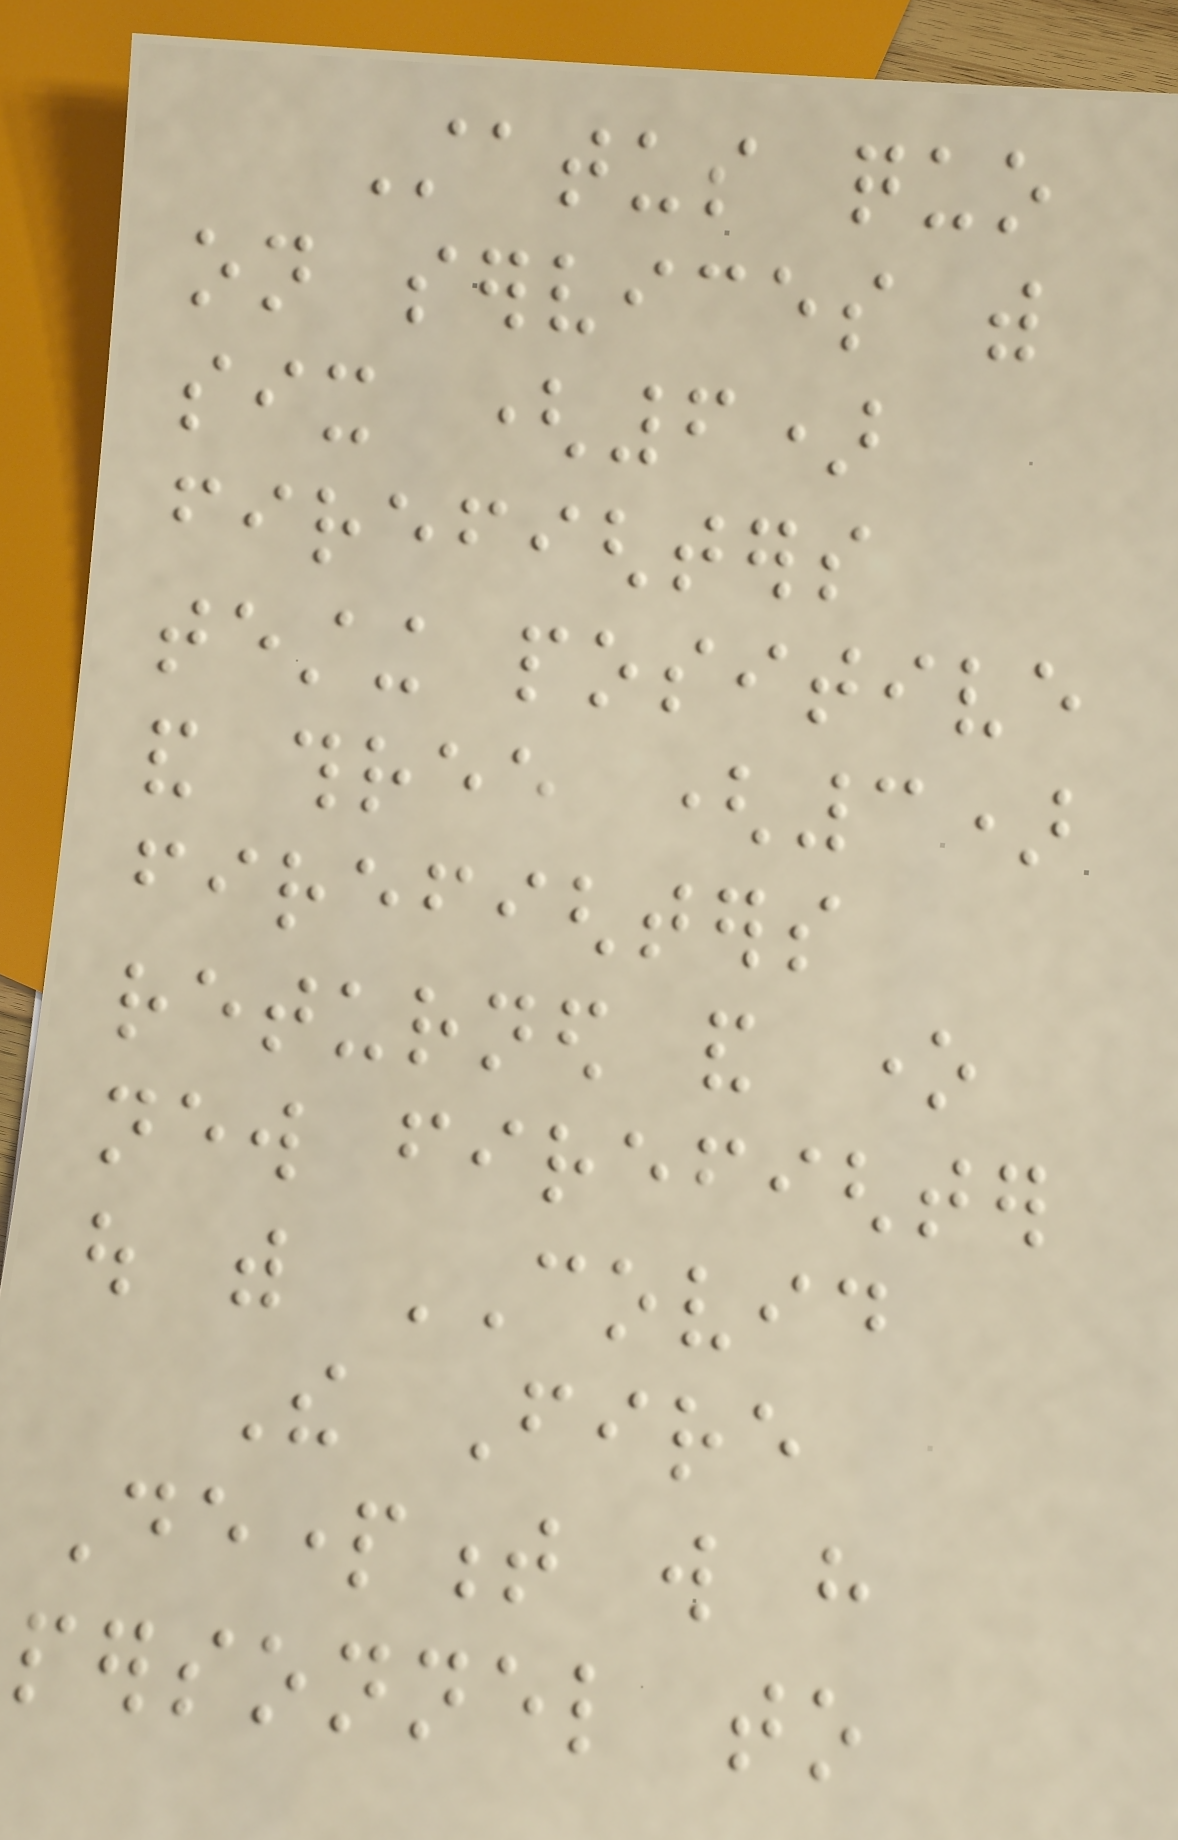Status quo
on services with
six (6)
firefighters
testing positive
and three (3)
firefighters
returned and one
new firefighter
out with COVID
The Fire
Department will have
personnel to
